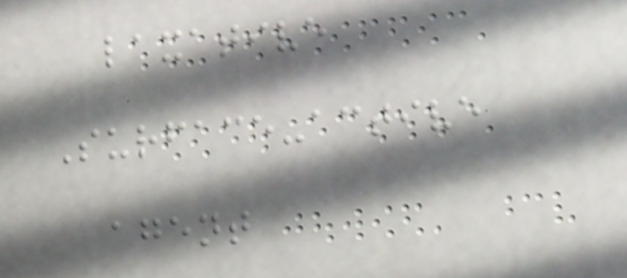laxative
Surface-active
agent
